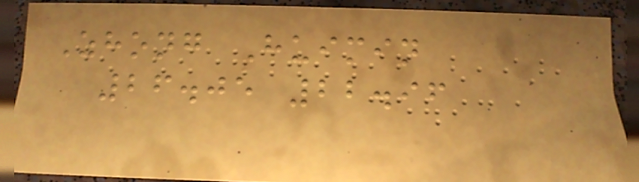Zhong Huimin
26.05 22.96
